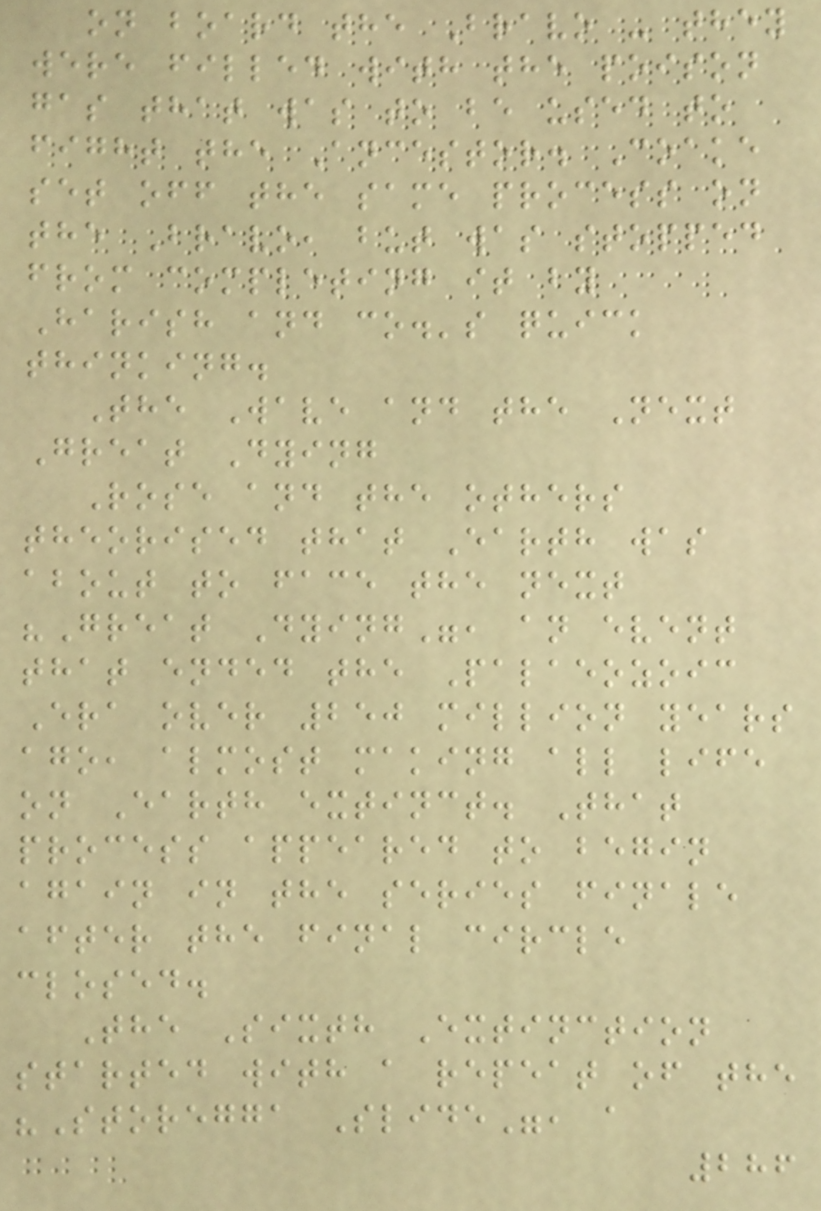on board the Bravo - they
were filled with the poison
gas that was to be used to
fight the Ancestor. Coake
set off the same process on
the Bravo, but was stopped
from completing it by
Harish and co.'s quick
thinking.
The Wave and the Next
Great Dying
Rose and the others
theorised that Earth was
about to face the next
"Great Dying", an event
that ended the Palaeozoic
Era over 250 million years
ago, almost making all life
on Earth extinct. That
process appeared to begin
again in the series finale
after the final circle
closed.
The Sixth Extinction
started with a repeat of the
"Storegga Slide", a
286
